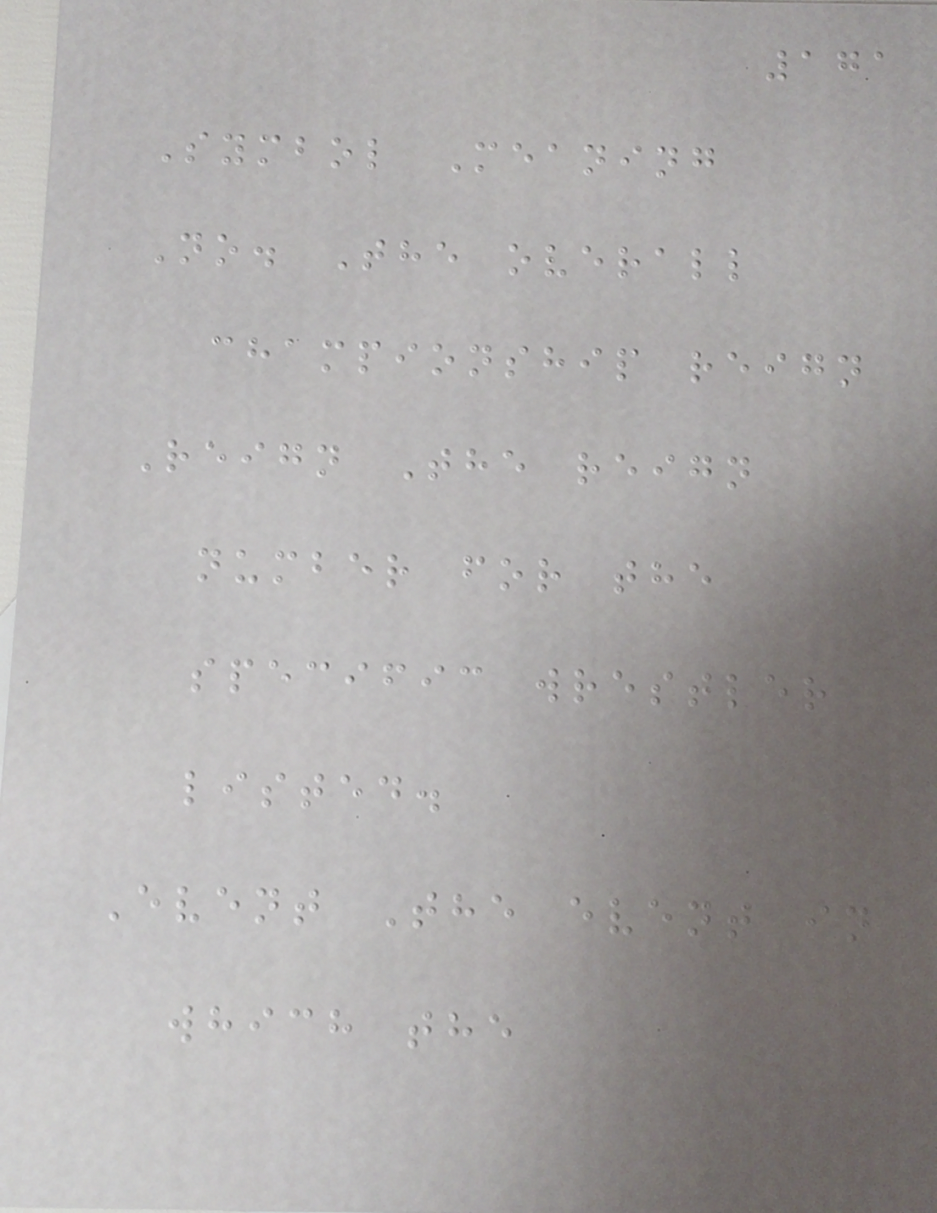171
Symbol Meaning
No. The overall
championship reign
Reign The reign
number for the
specific wrestler
listed.
Event The event in
which the
